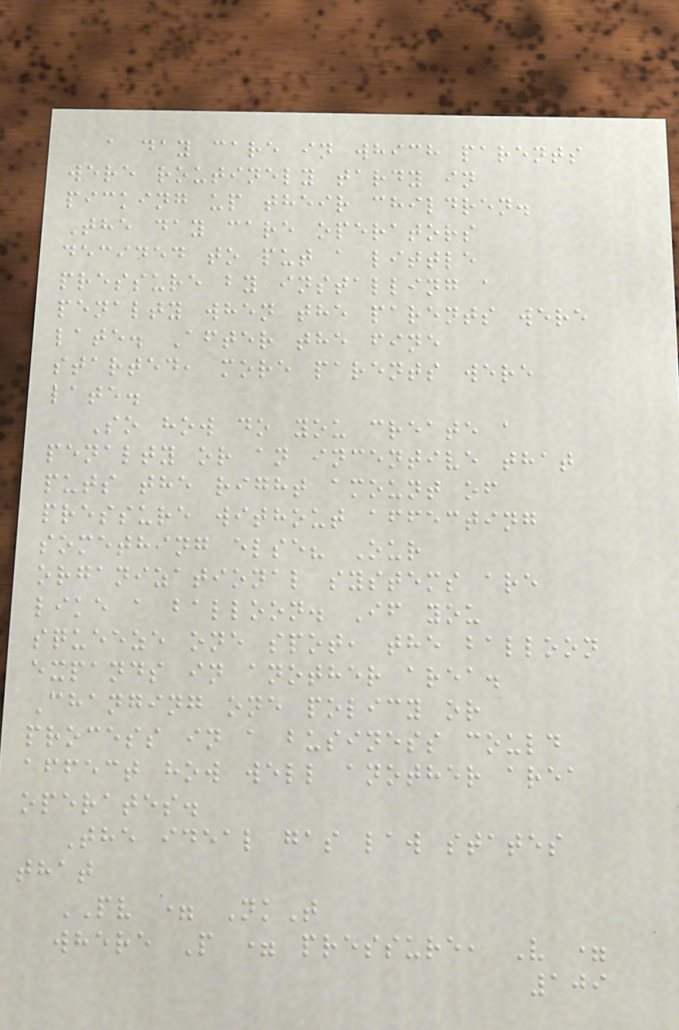a day care in which parents
were routinely tardy in
picking up their children.
The day care operators
decided to put a little
pressure by installing a
penalty when the parents were
late. After the fine
started, more parents were
late.
So how do you create a
penalty or an incentive that
puts the right amount of
pressure without affecting
something else? Our
organizational systems are
like a balloon. If you
squeeze one spot, the balloon
expands in another area.
Changing one policy or
process in a business could
affect how well another area
operates.
The ideal gas law states
that
PV = NkT
where P = pressure, V =
109
